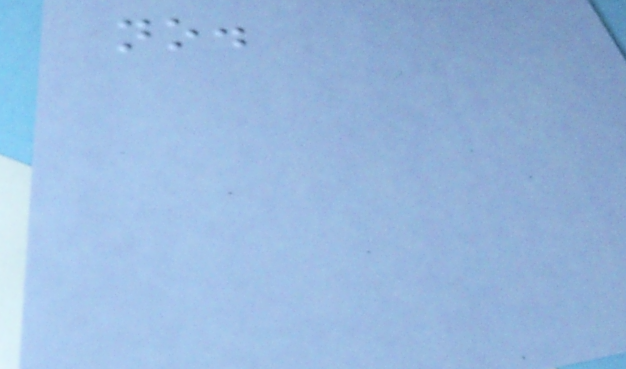no.
